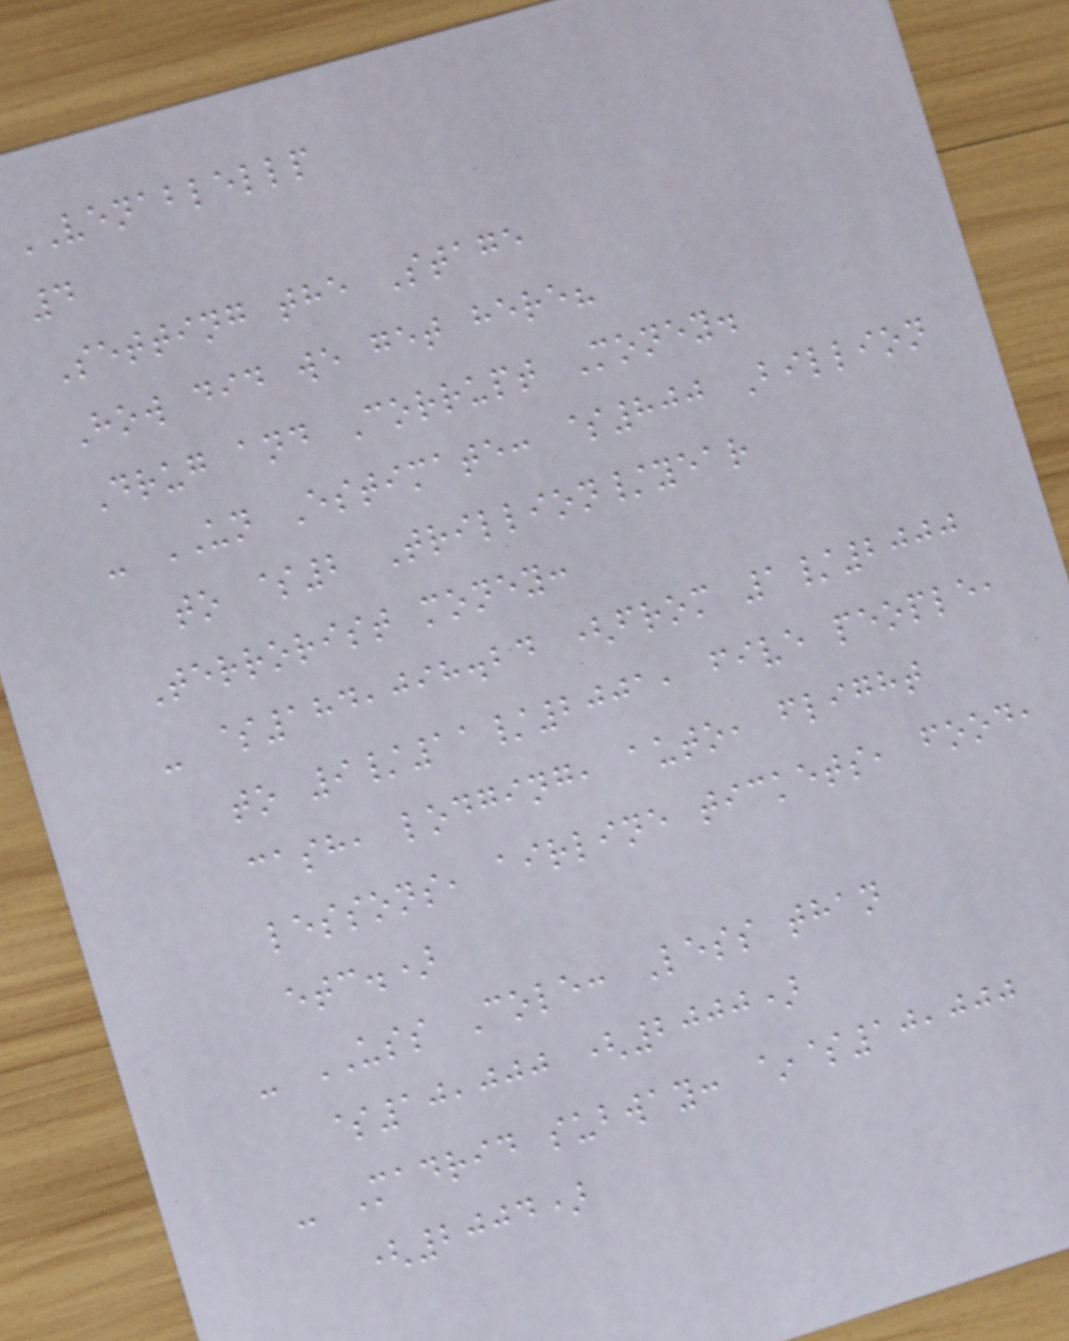VENABLELLP
4
Setting the Stage
How did we get here?
Drug and Corrupt Money.
- UN Estimate: $800 Billion
to $2 Trillion/year
Terrorist money:
- $184,098.24 (from 1/2000
to 9/11/2001, five people,
cash, lodging, auto, flight
lessons, airline tickets, food,
etc.)
- USS Cole: Less than
$10,000 (2000)
- Madrid subway: ~$10,000
(2004)
